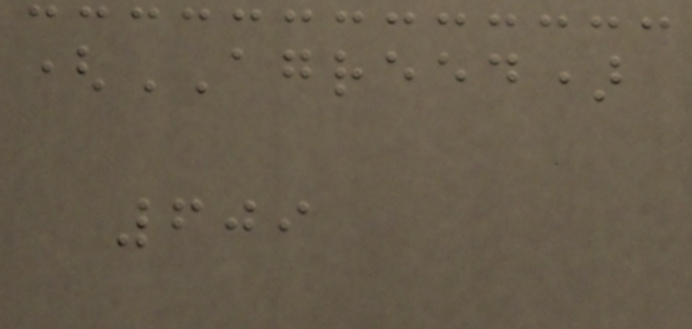(AGREED)
609
